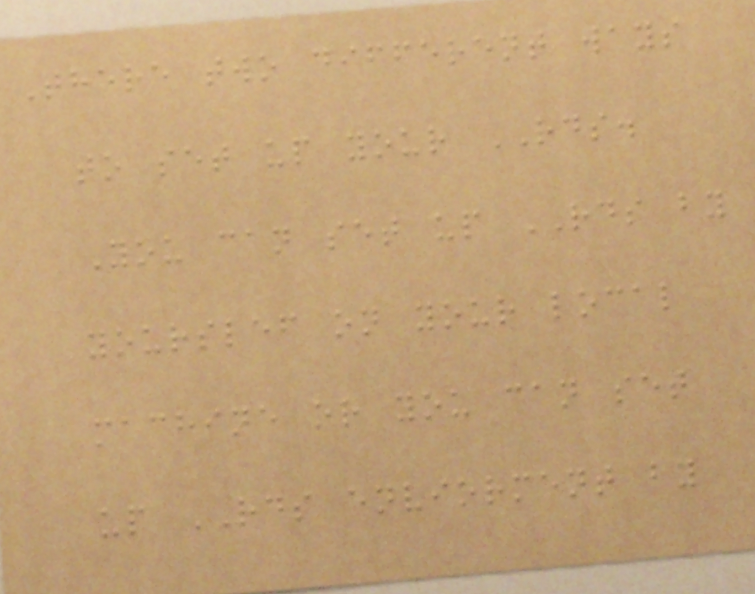There two different ways
to set up your RDS.
You can set up RDS by
yourslef on your local
machine or you can set
up RDS enviorment by
